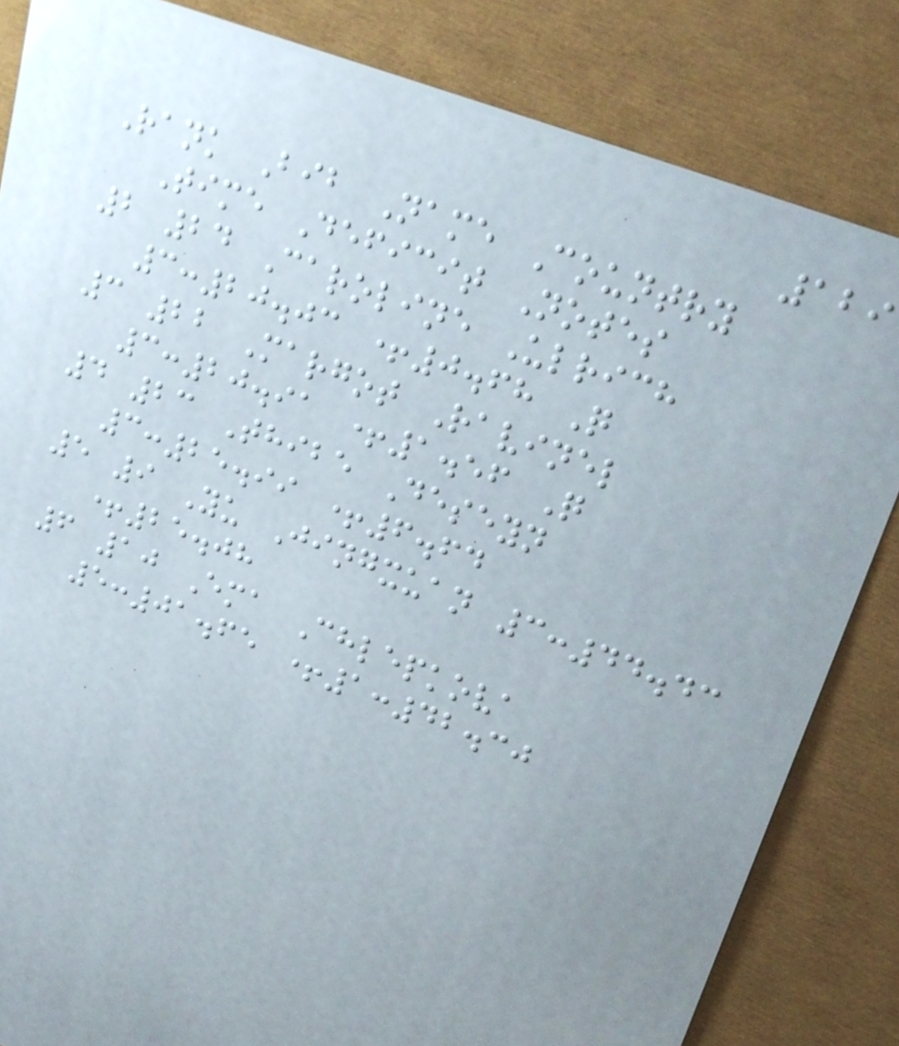129
Rank Bib Name Country
Time Deficit Notes
2 24 Caroline Ulrich
3:20.03 +0.68 Q
3 22 Margot Ravinel
3:20.91 +1.56 Q
4 23 Thibe Deseyn
3:25.99 +6.64
5 9 Yu Jingxuan 3:44.43
+25.08
6 10 Ema Chlepkova
5:01.65 +1:42.30
